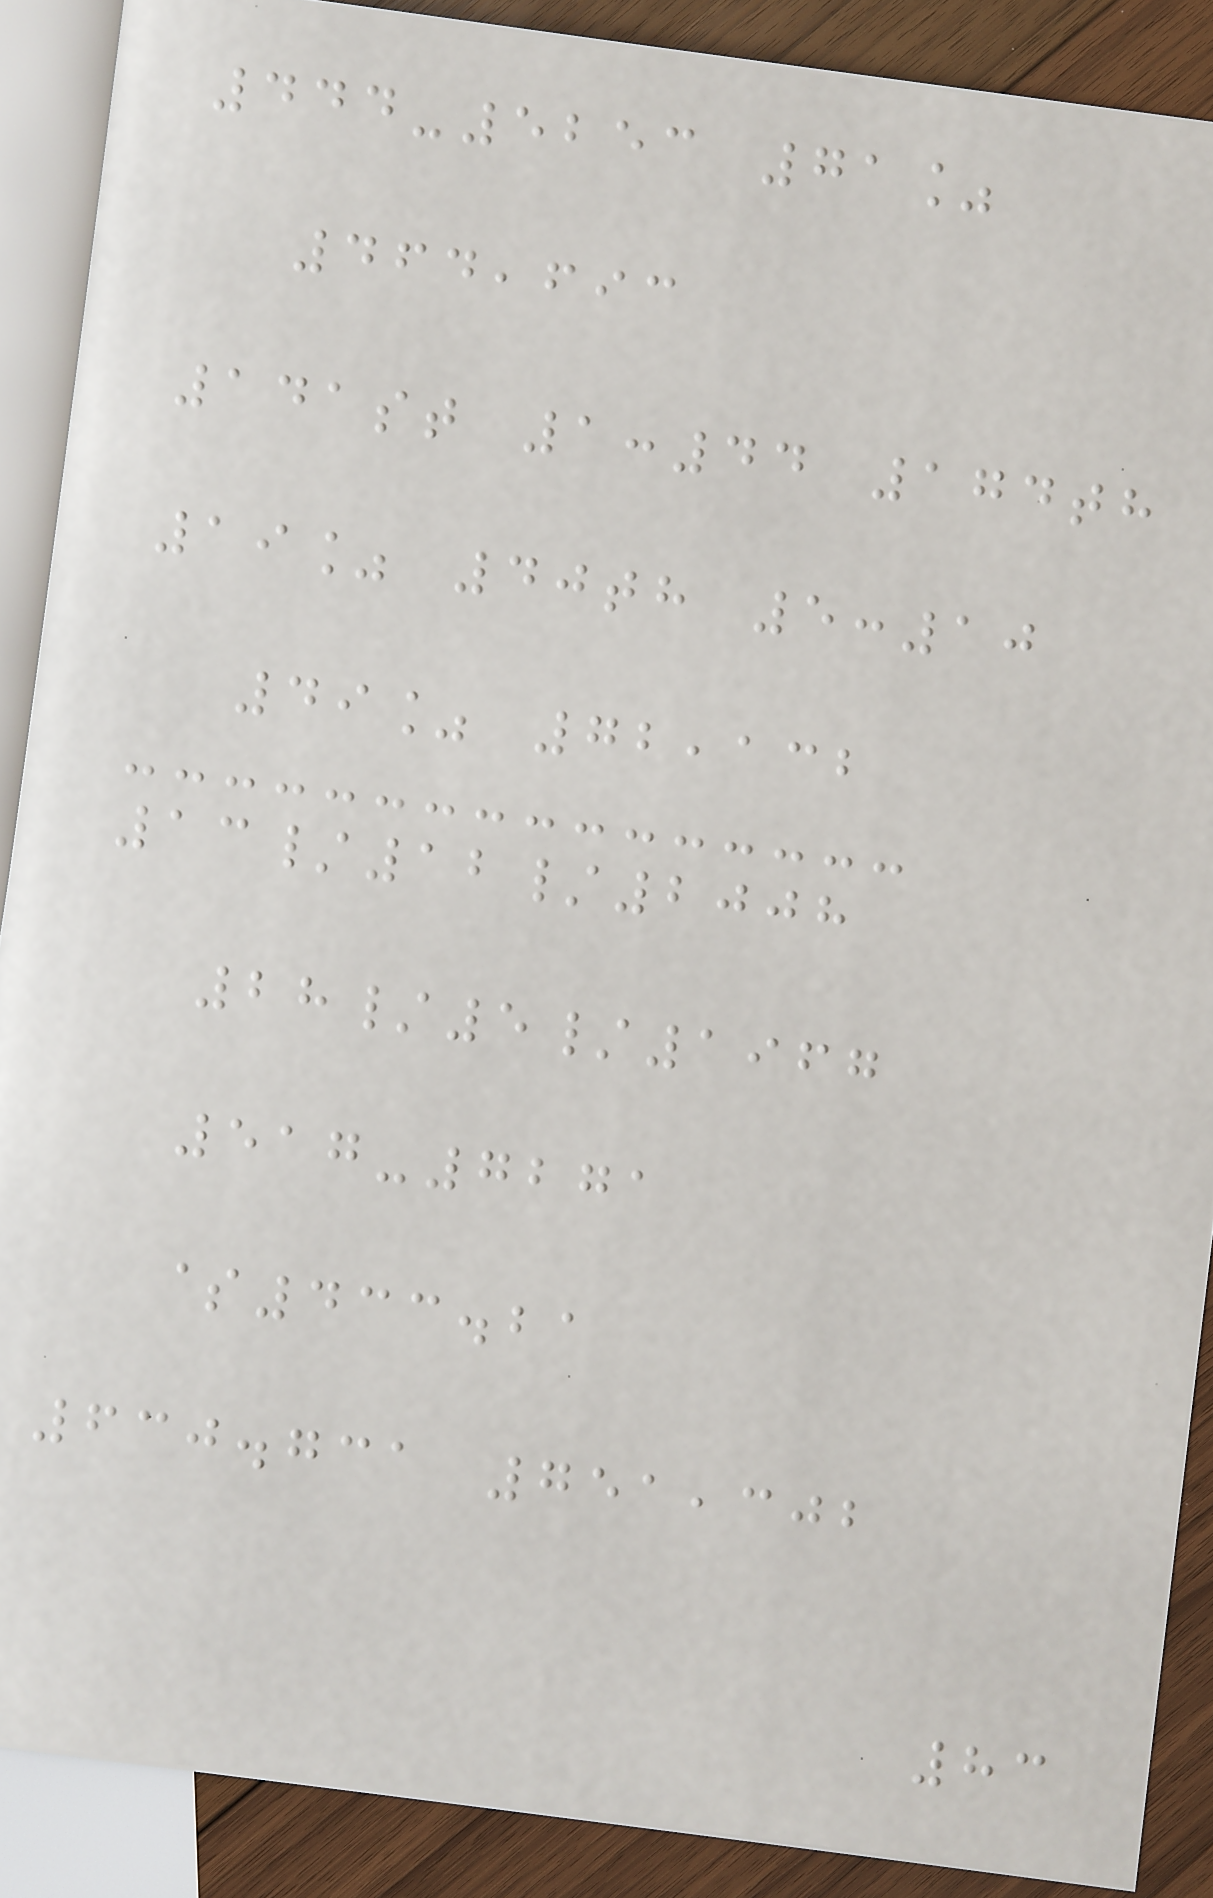444-5253 71%
464,693
141st 1:44 174th
19% 40th 5:10
49% 72,132
13/12/2008
28/5/1967
517-7271
$433.21
630.731 751,302
83
